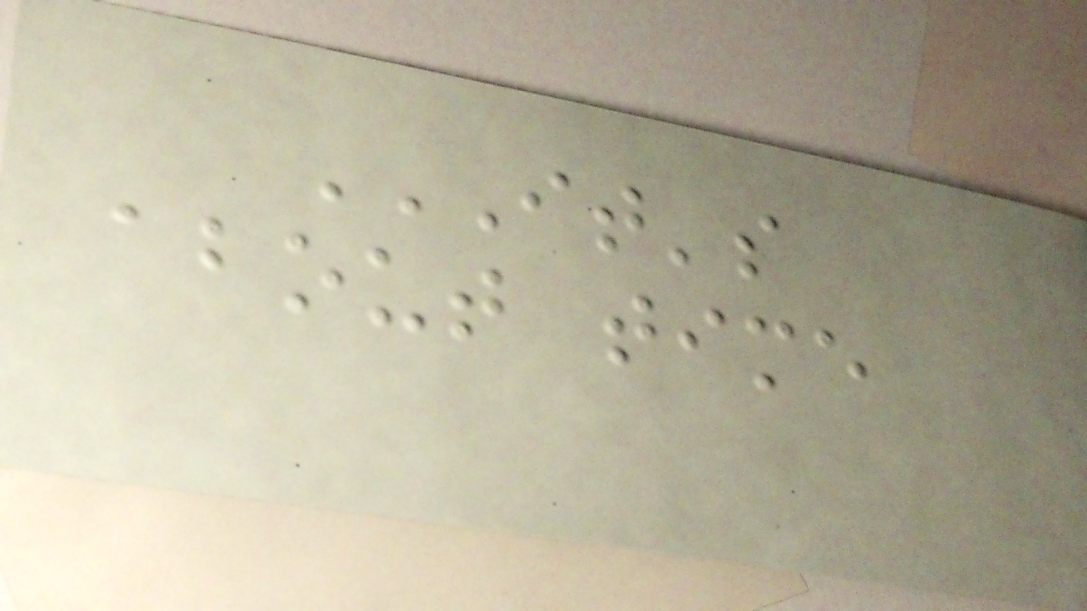IT'S
ABOUT TIME
